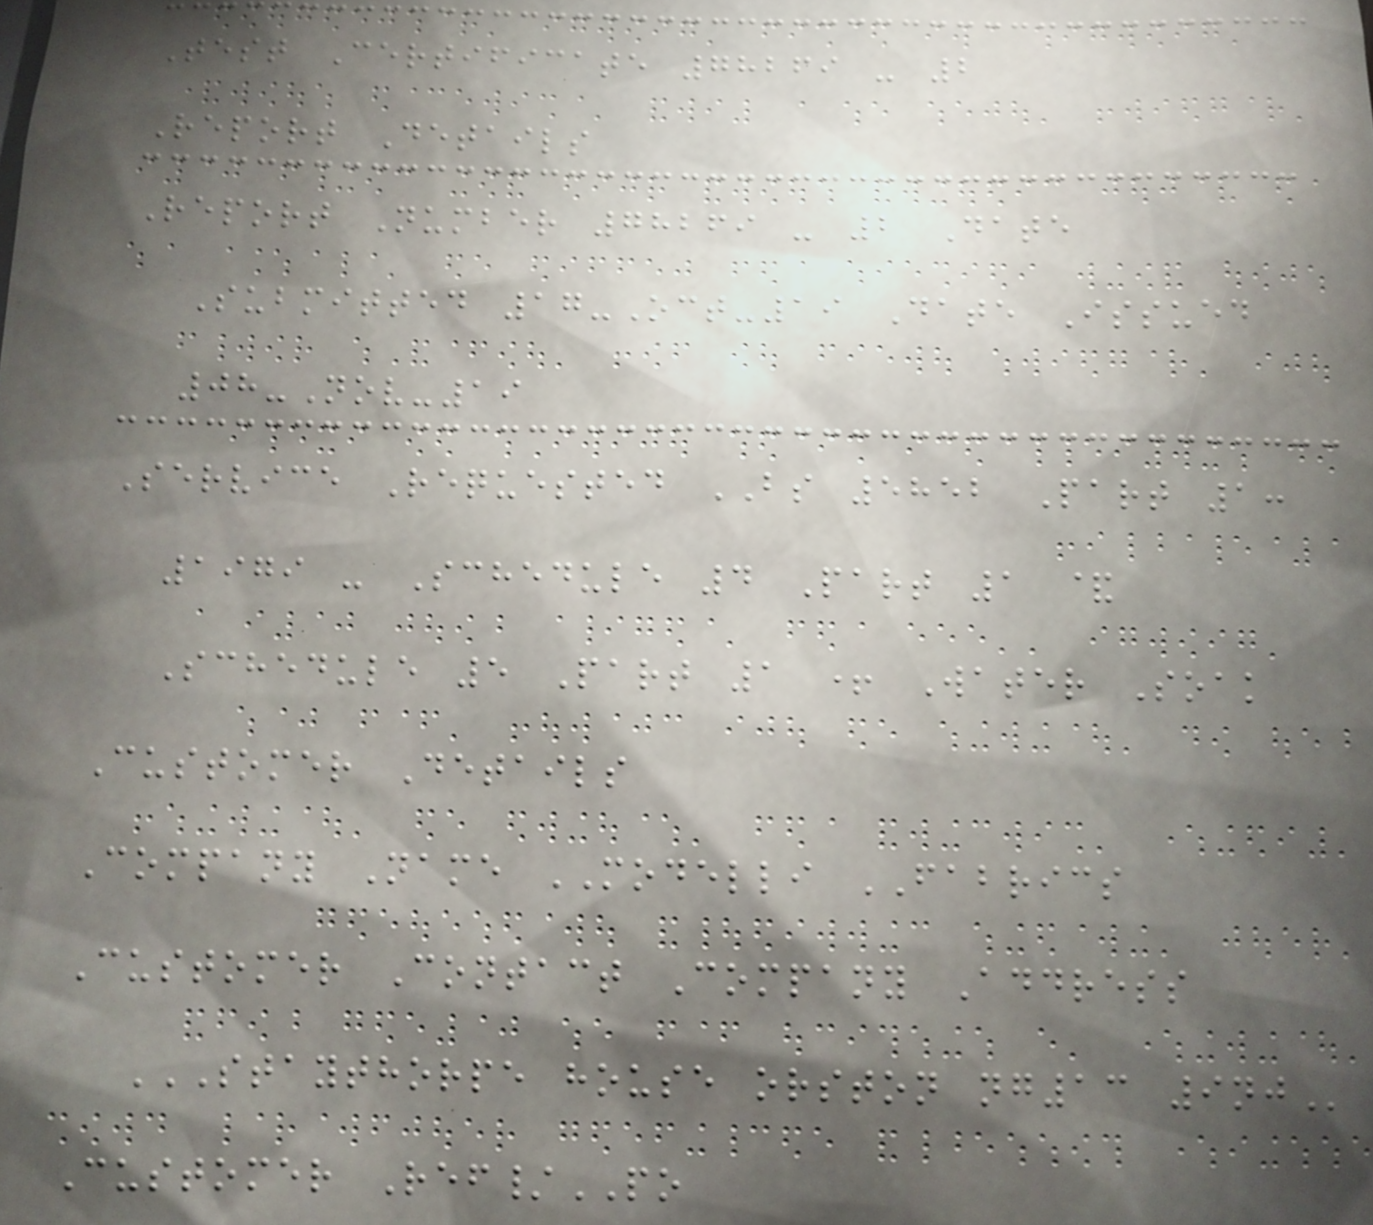Test Certificate 78269 - 2
Report Details
Report Number 78269 - 2 Date
Submitted 17-Oct-19 Date Issued
08-Nov-19
Service Requested BS 5852 Part 1:
1979 - Schedule 4 Part 1 &
Schedule 5 Part 1 + Water Soak
Customer Details
Company Name MODELLI FABRICS
Customer Contact Company Address
STAYTHORPE HOUSE ORSTON NG13 9NJ
Customer Ref/PO
